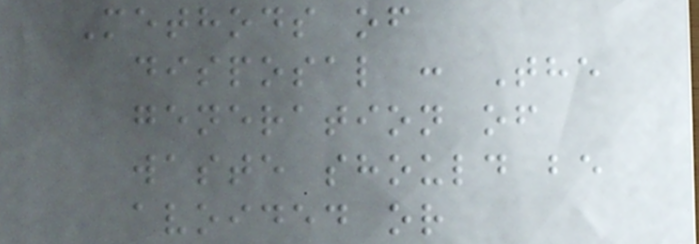Methods of
disposal : The
generation of
waste should be
avoided or
